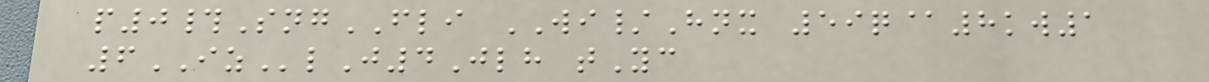p0#SngFLI WI/Hnx 59q@8kw1
6IZlJ4Jlh tYc
